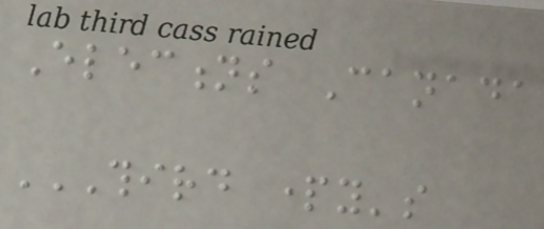Elections Canada
THIRD PARTY'S
